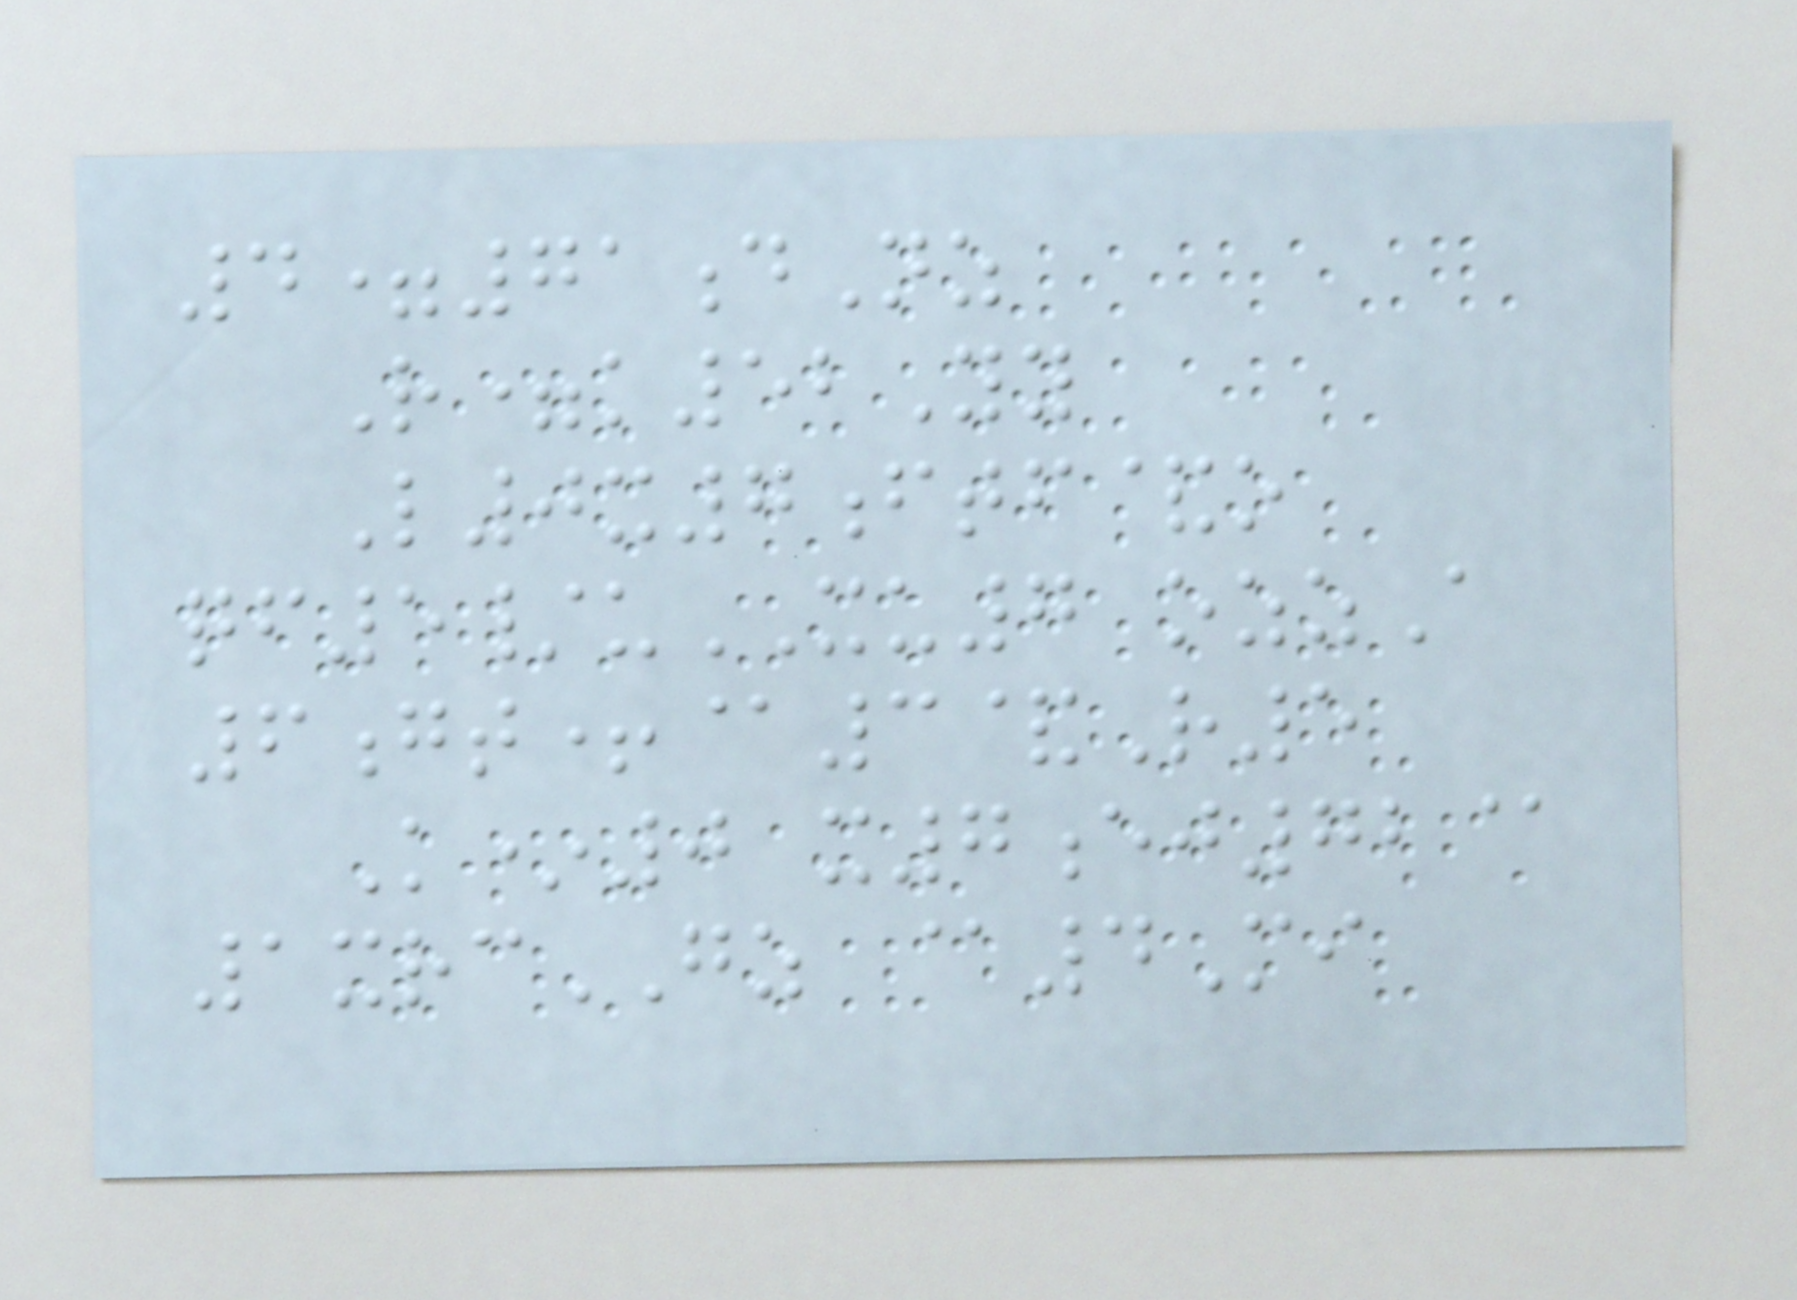4=71dNz
R=k52Yy
L0x7ftf&o
qf5/uXU7 ozzA
6gt+@3&R5
K*0 x7ej72@
1xrcGZ @4Mi
